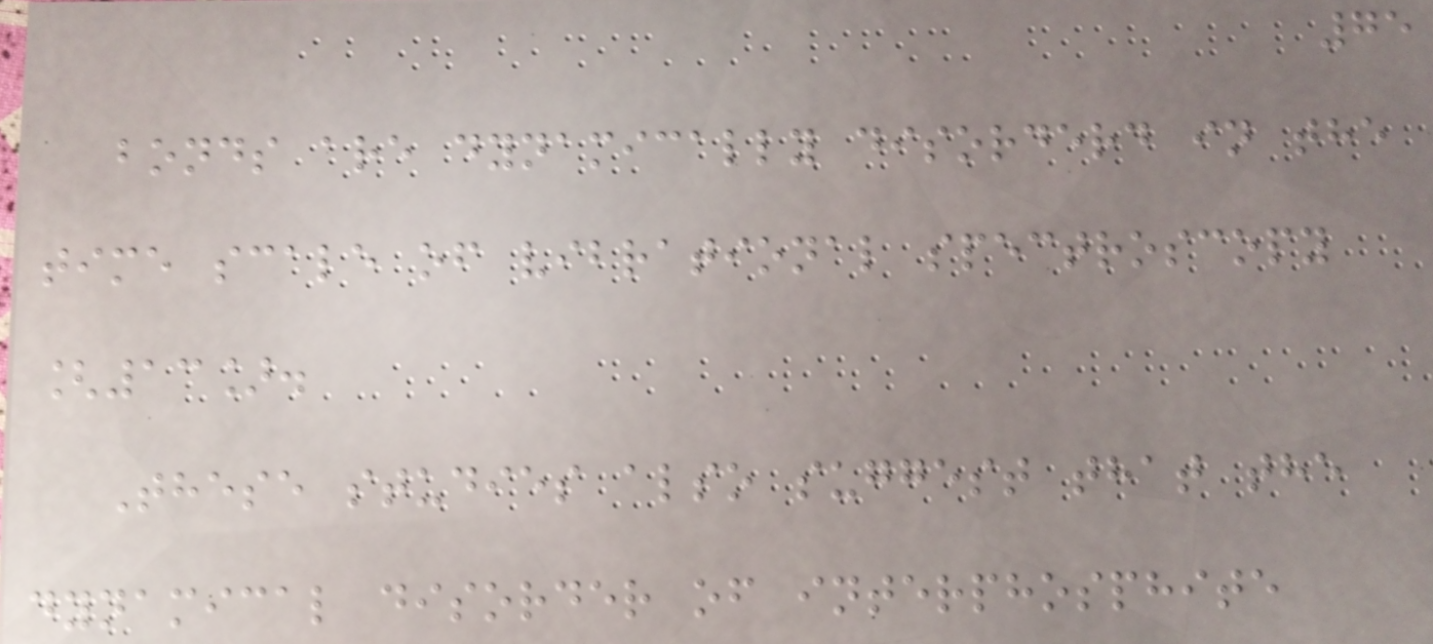75
bonds are dynamically disorderd in the
time scale of vibrational spectroscopy
[13].
These studies also suggest that the
dynamical disorder of interphosphite
